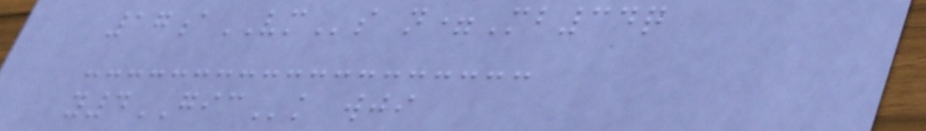17aVMs n=Mb34q
y4GICk wji
